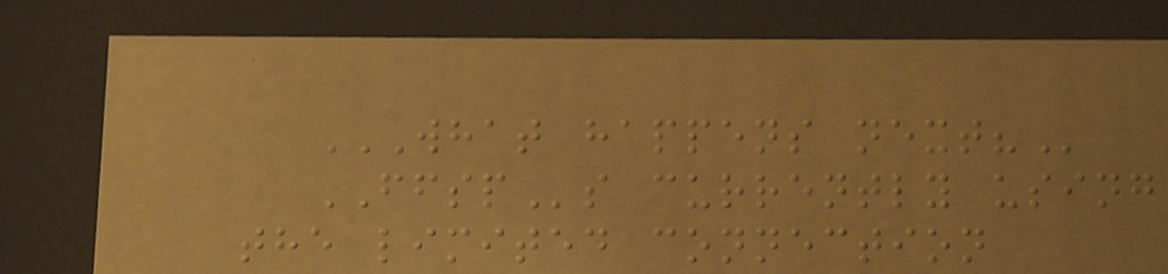WHAT HAPPENS NEXT?
FFSPs currently using
the limited connection
